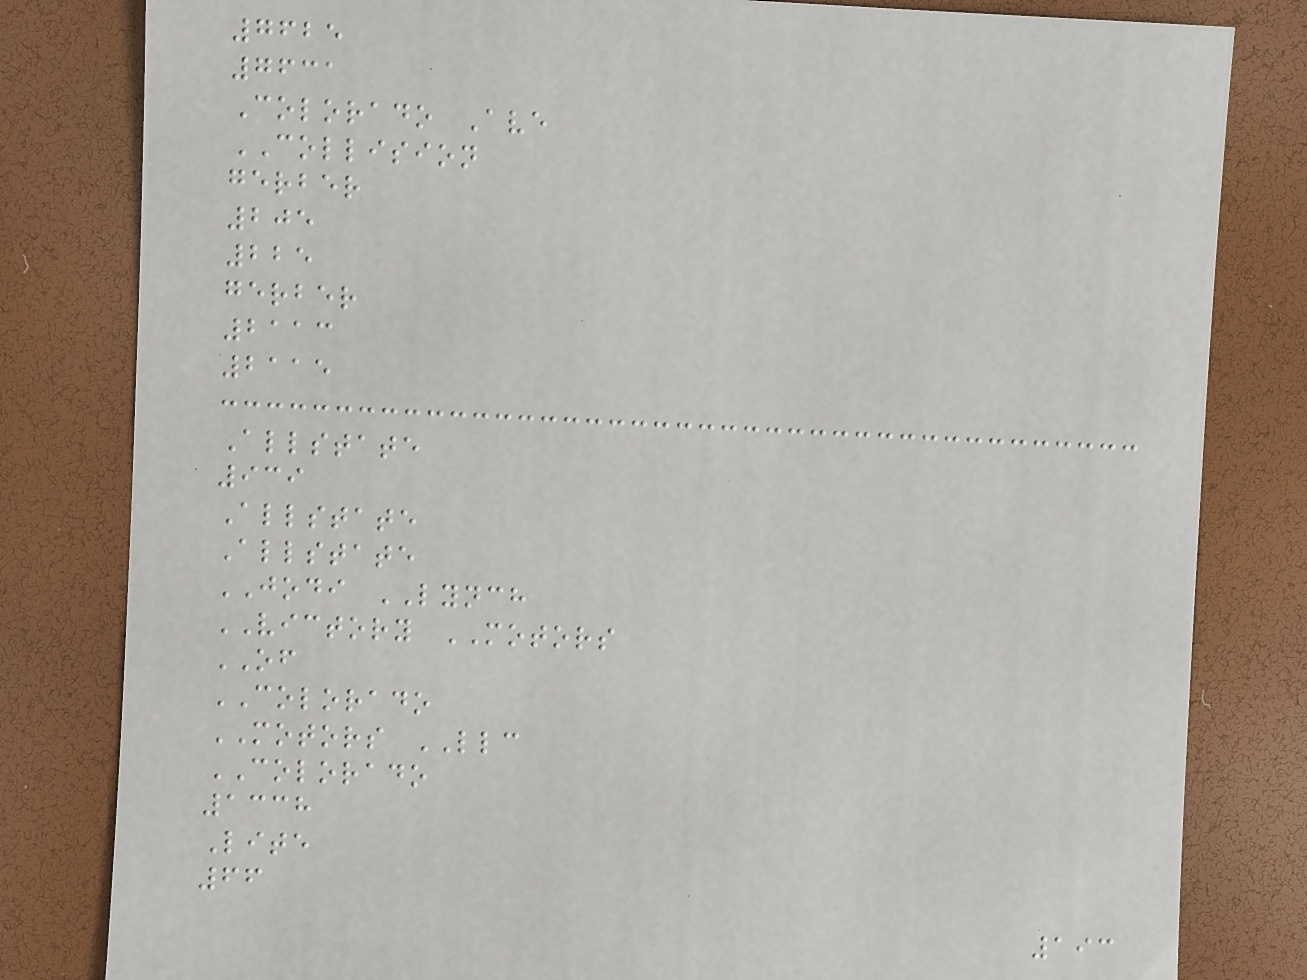7625
7631
Colorado Ave
COLLISION
gerber
205
225
gerber
2113
2115
Allstate
939
Allstate
Allstate
JODI LYNCH
VICTORY MOTORS
OF
COLORADO
MOTORS LLC
COLORADO
1338
Lite
66
193
